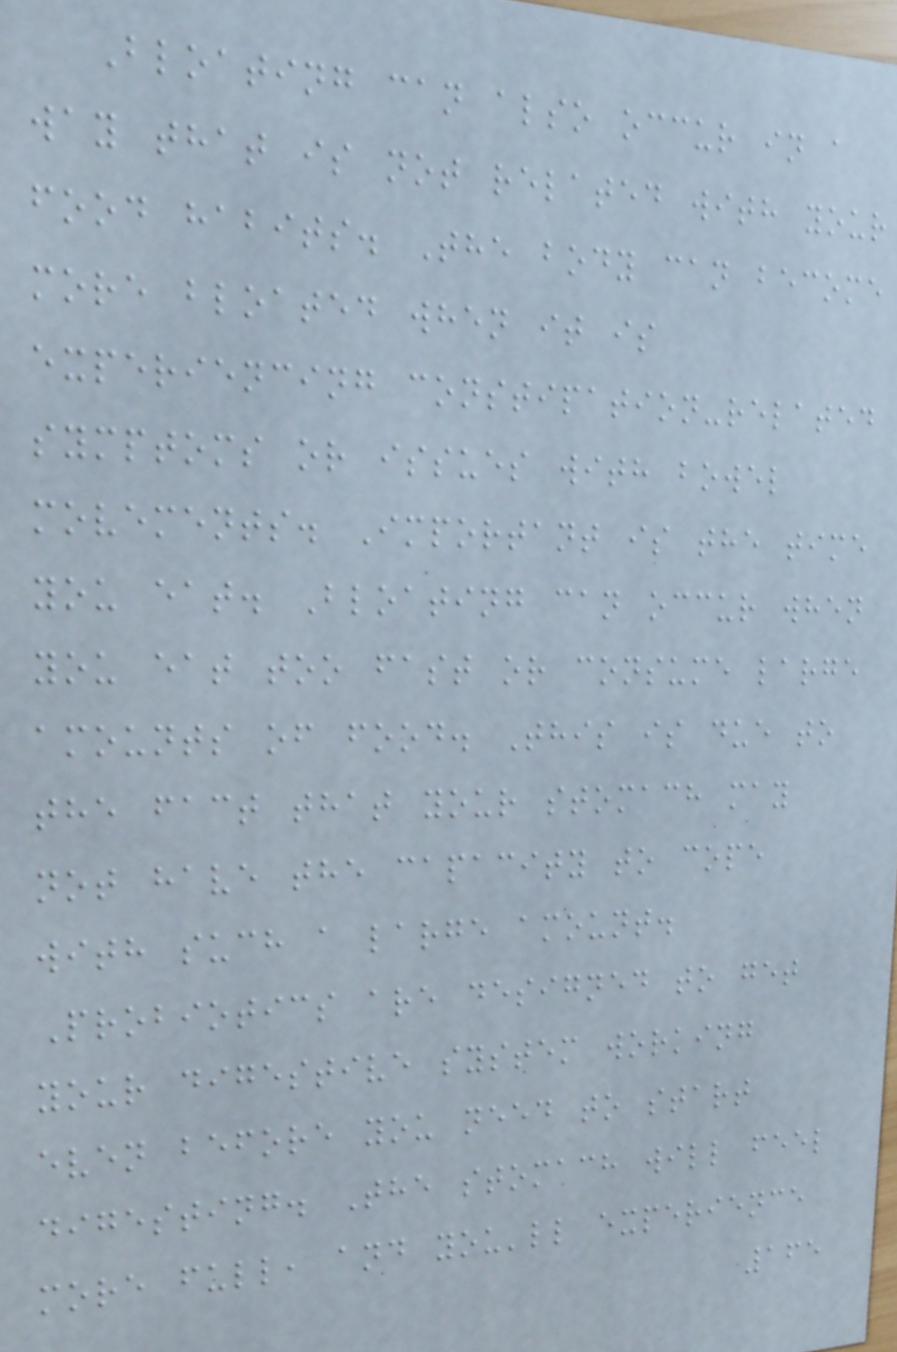Bloating can also occur in a
way that is not related with your
food habits. The body can become
more bloated when it is
experiencing constipation-related
symptoms or issues with bowel
movements. Important is the time
you eat. Bloating can occur when
you eat too fast or consume large
amounts of food. This is due to
the fact that your stomach may
not have the capacity to cope
with such a large amount.
Probiotics are designed to get
your digestive system working
even before you need to start
digesting. The stomach will feel
more full, and you'll experience
165
